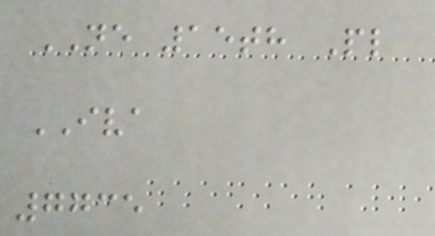NE 15th Pl
IVA
7735
